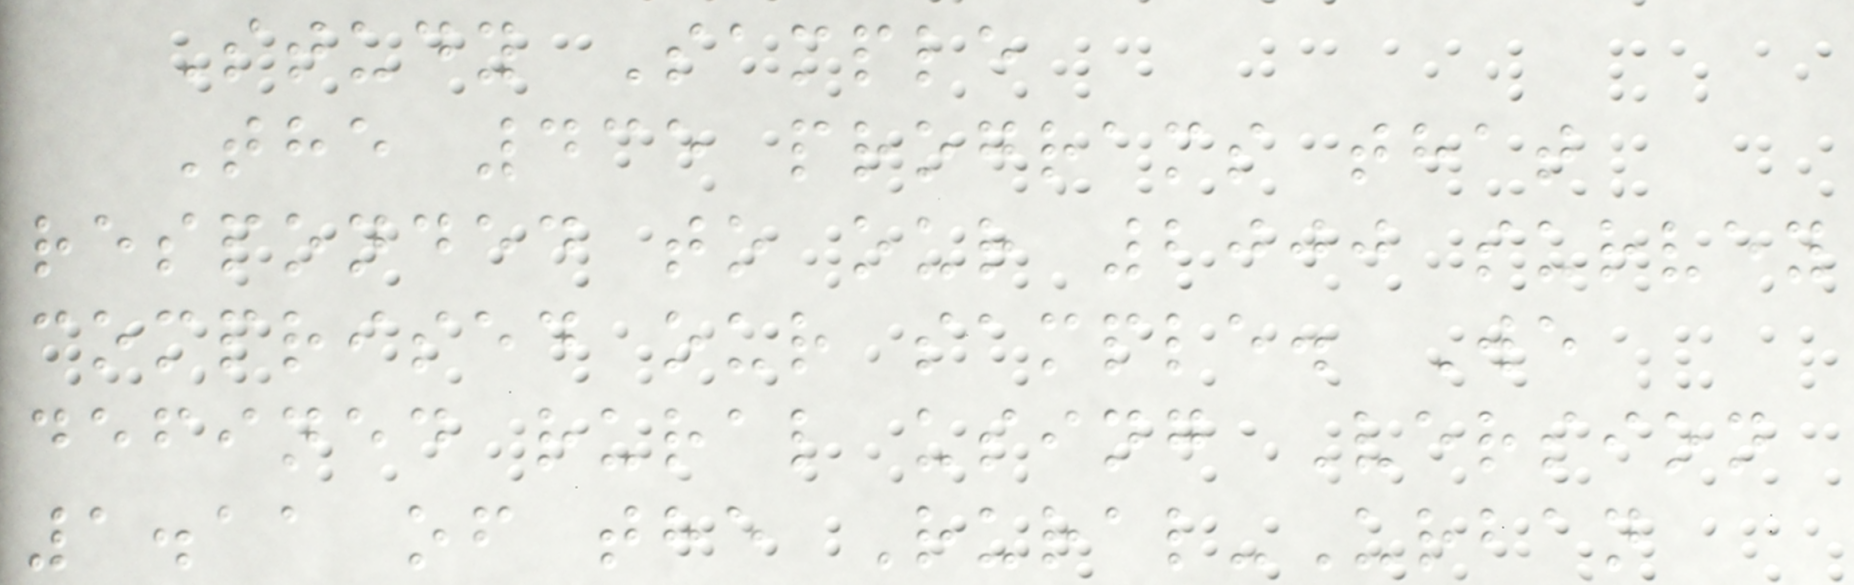Study Sample
The 435 programs that
responded to our 2000 survey
comprised our sample. We
defined rural using Version
1.11 of the Rural-Urban
